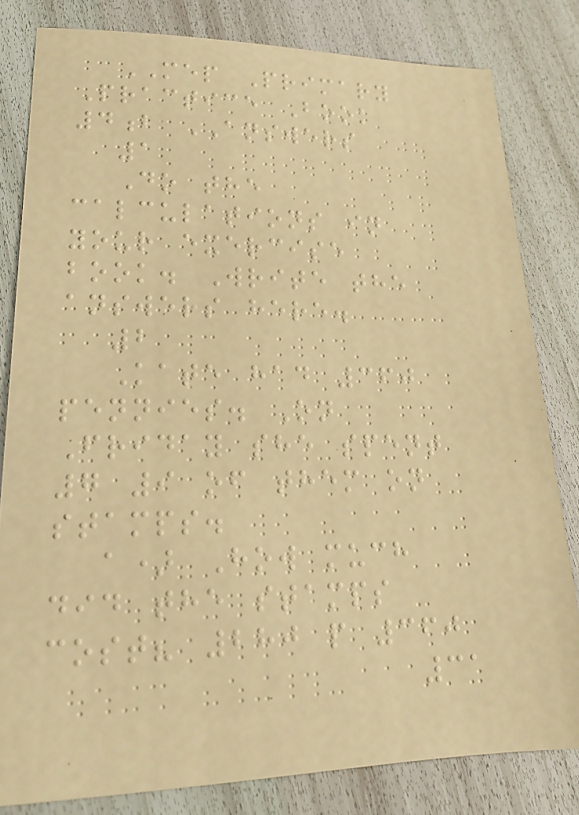MEP Primary
Practice Book
4b ANSWERS
1
Do the
calculations in
your exercise
book. Write the
answers here.
2
Kate had 360
pennies. On
Friday she spent
7 9 of them on
stamps.
a) How much
did the stamps
cost? 280 p 360
31
